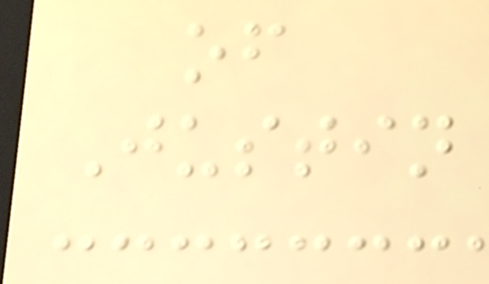of
Justin
